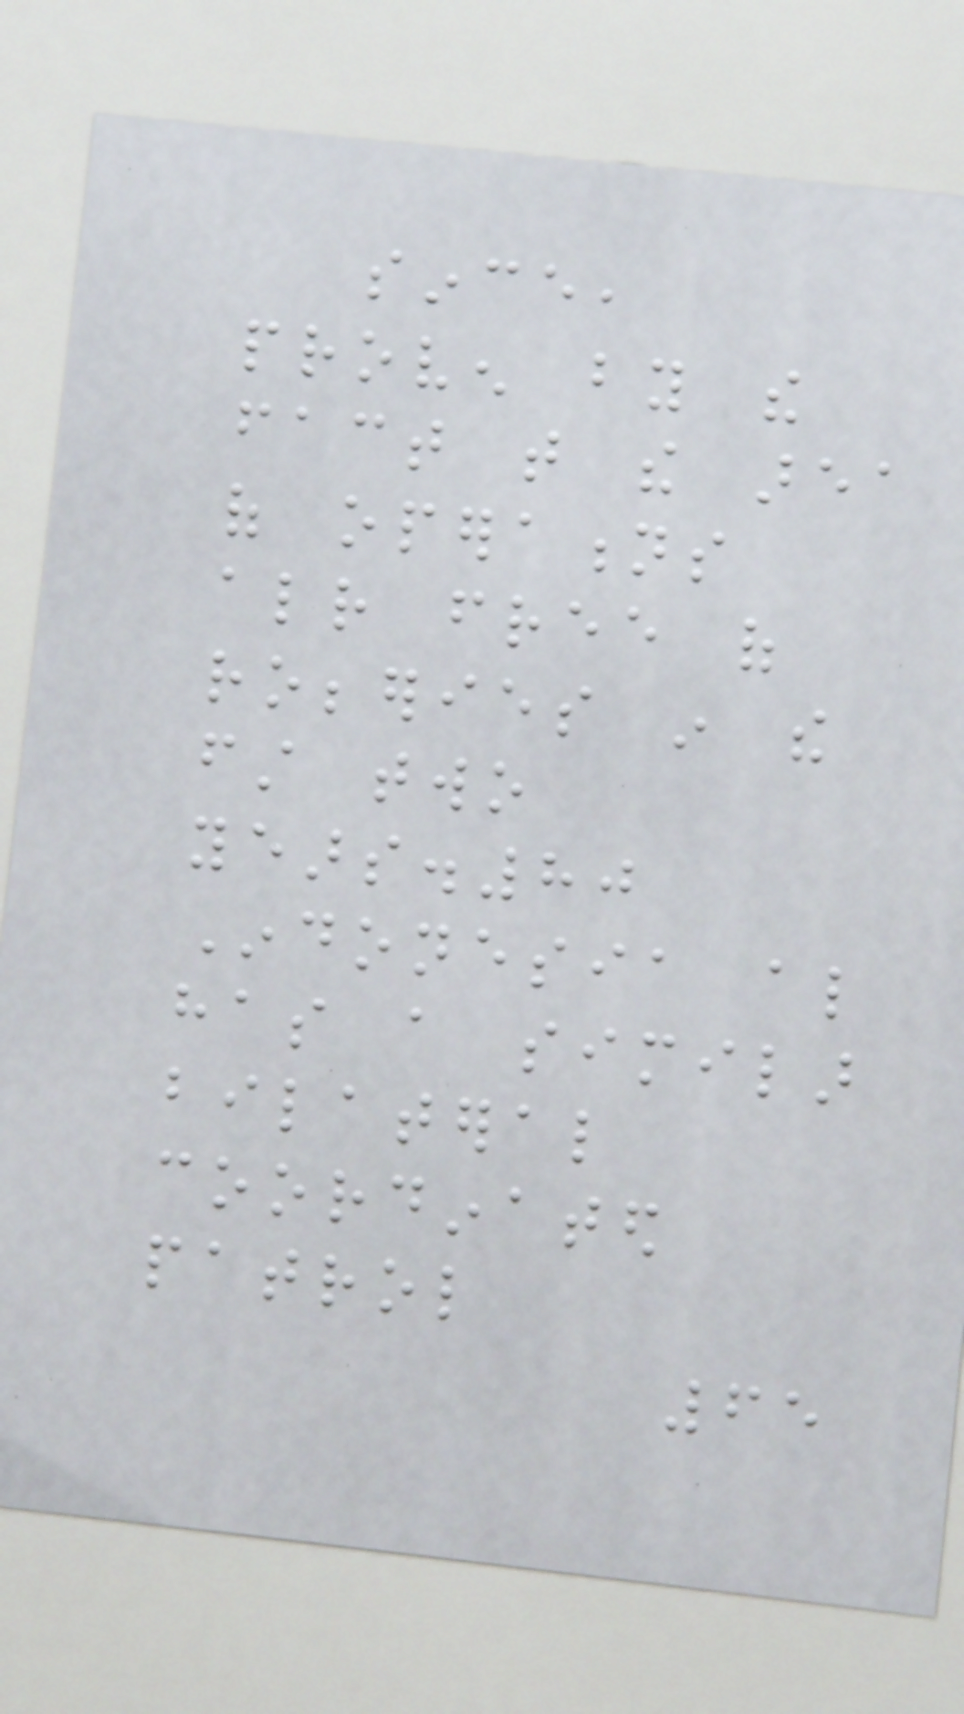since,
proven by the
fact that the area
of operations
already free of
robberies in the
first two
years.80
Indonesia also
has a similar
bilateral
coordinated
patrol
65
